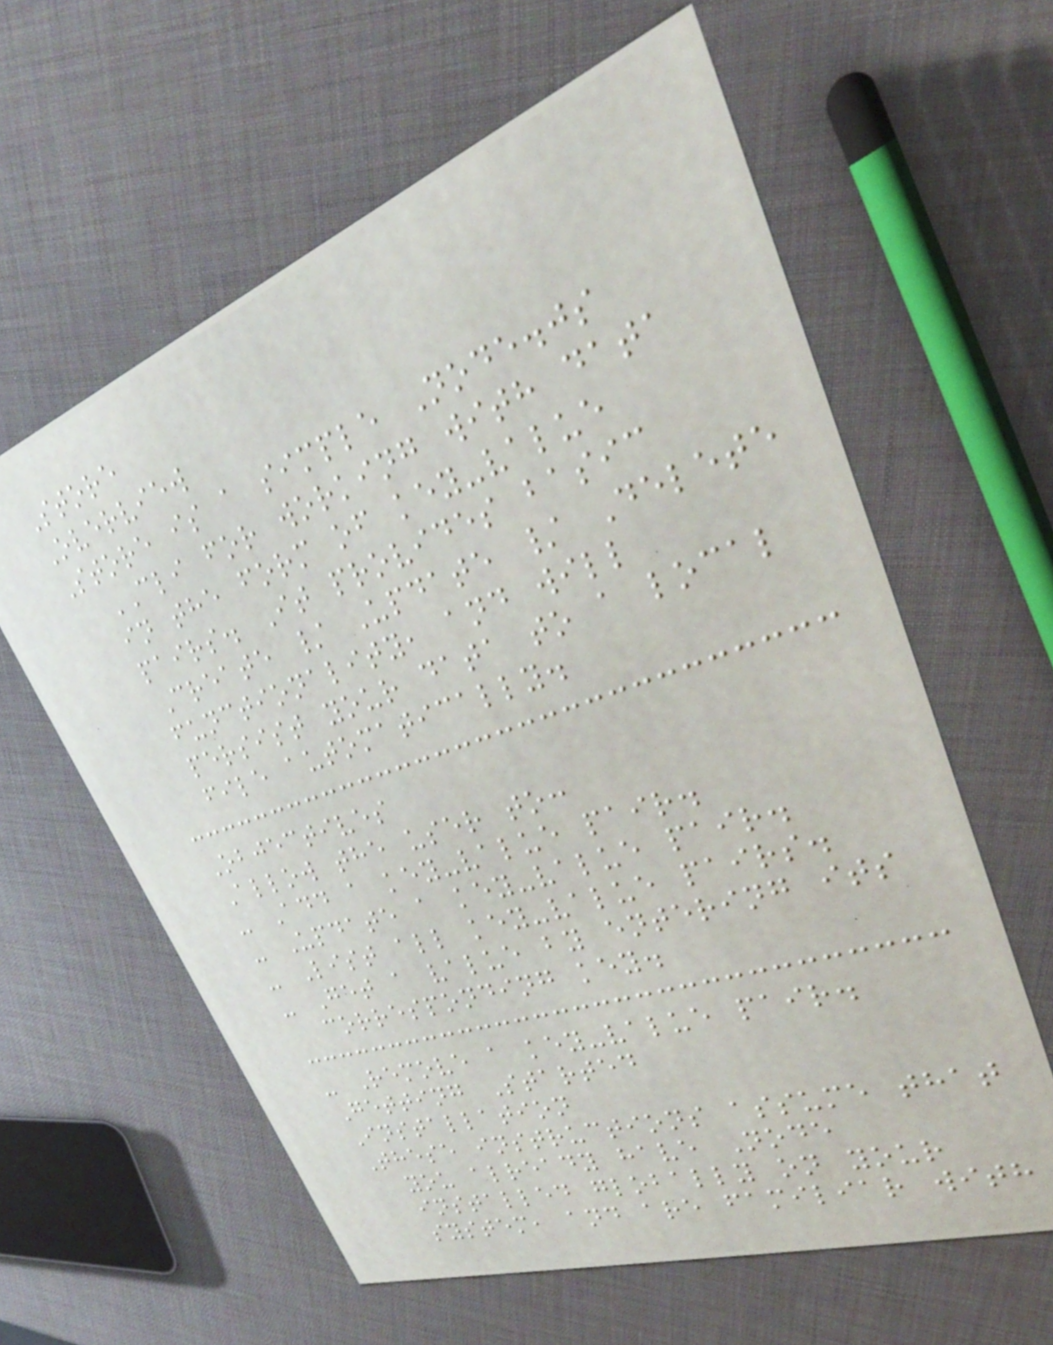Store
Overview
Store is a simple Node.js
CLI for working with data
in the form of key-value
pairs. It provides basic
Create / Update / Delete
functionality, and will
persist your data to a local
file automatically.
Objectives
Allow the user to:
- Add a key-value pair.
- Update a key-value pair.
- List all key-value pairs.
- Get a value by entering its
corresponding key.
- Remove a key-value pair.
Getting Started
Installation
These instructions assume that
you already have Node
installed globally on your
system, and are familiar with
